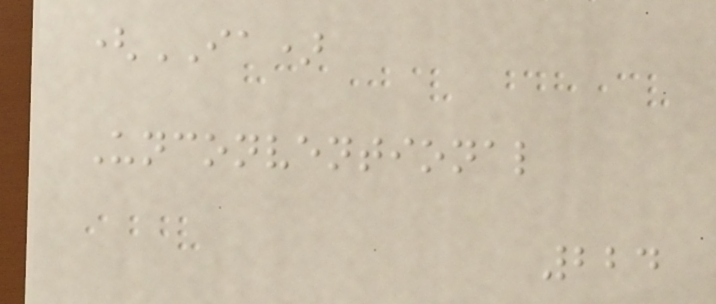(IA)
Unconventional
224
